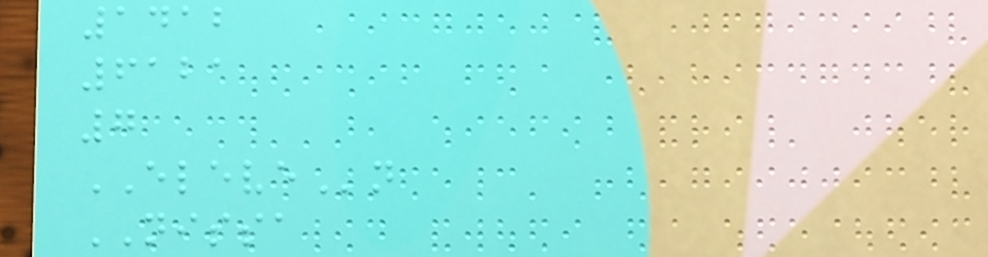1412
6121
7
ELEVEn
NISSA
